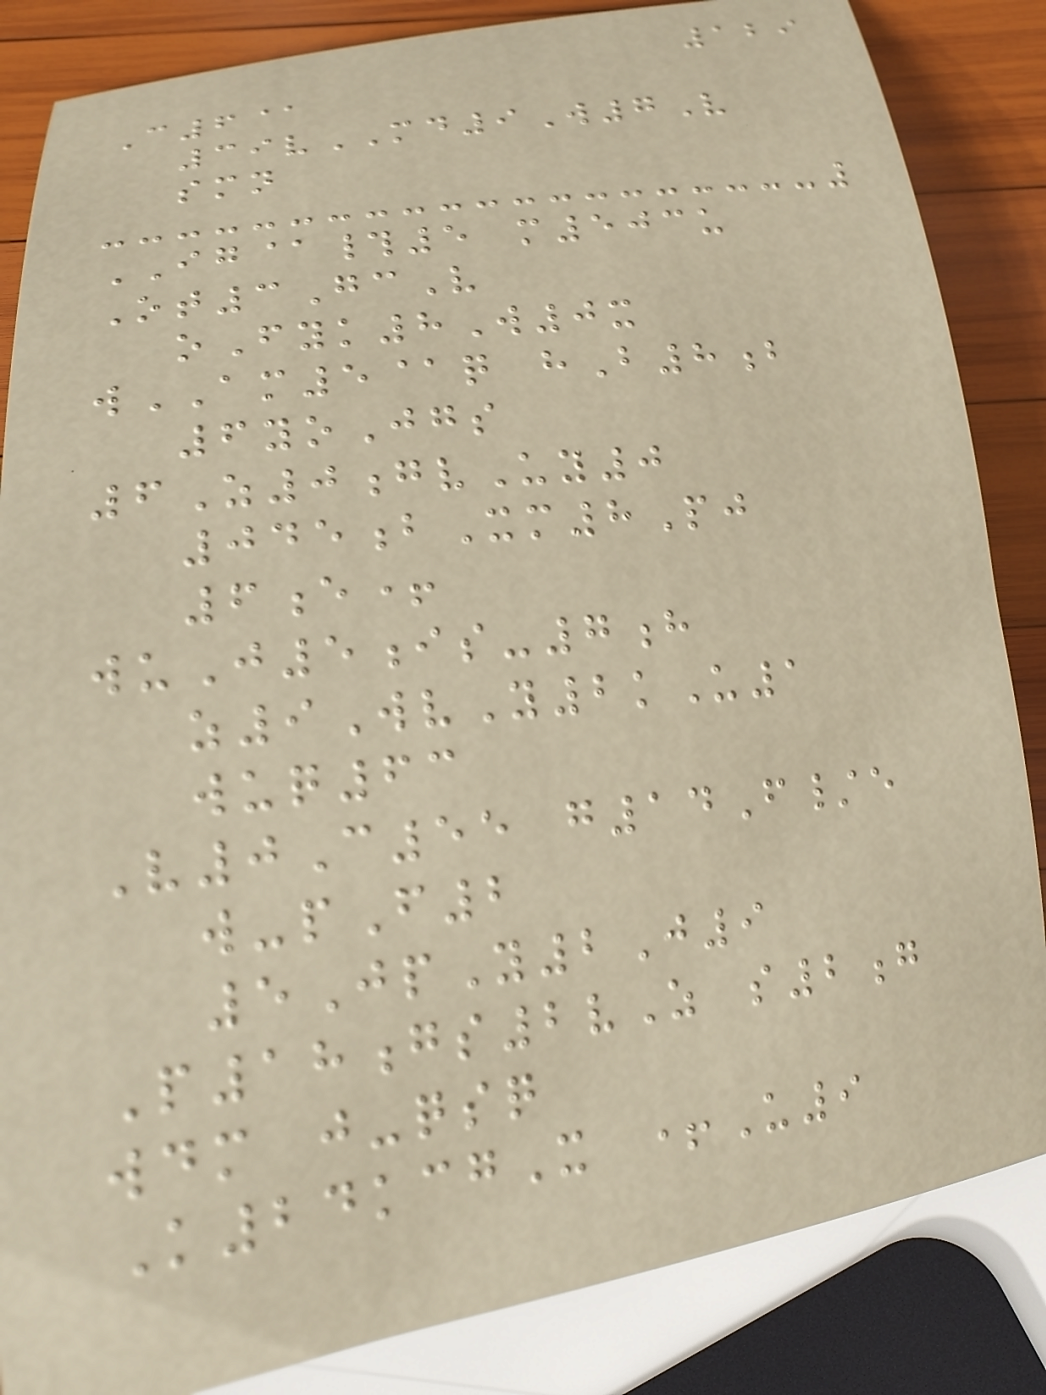129
C6@
39vMD9W7V
smn
IG@#5 m503u
Ot3GcV
oFyk8W0x
wAM5@q hB8b
6yoJgs
6Z0gvUy0
045bXm8Pj
6e+
wuJ5is-7h
z9WvY2kU1
wuq63
V0C55 g14F/e
w-pF2
5JpY2J9
P18gs2vZ s2g
wdm j-qsq
K24kcgX +U9
